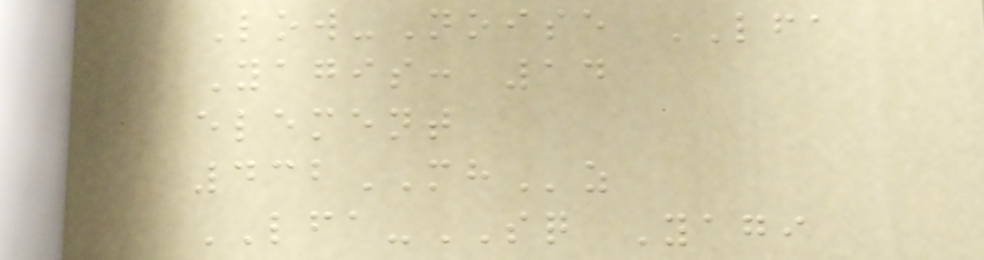Low-Noise LFA
Yagis: 14
element
432MHz
LFA-SQ Yagi
